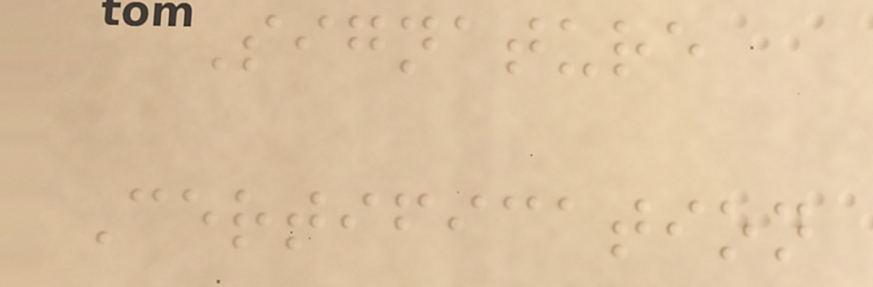Signature
Certification
